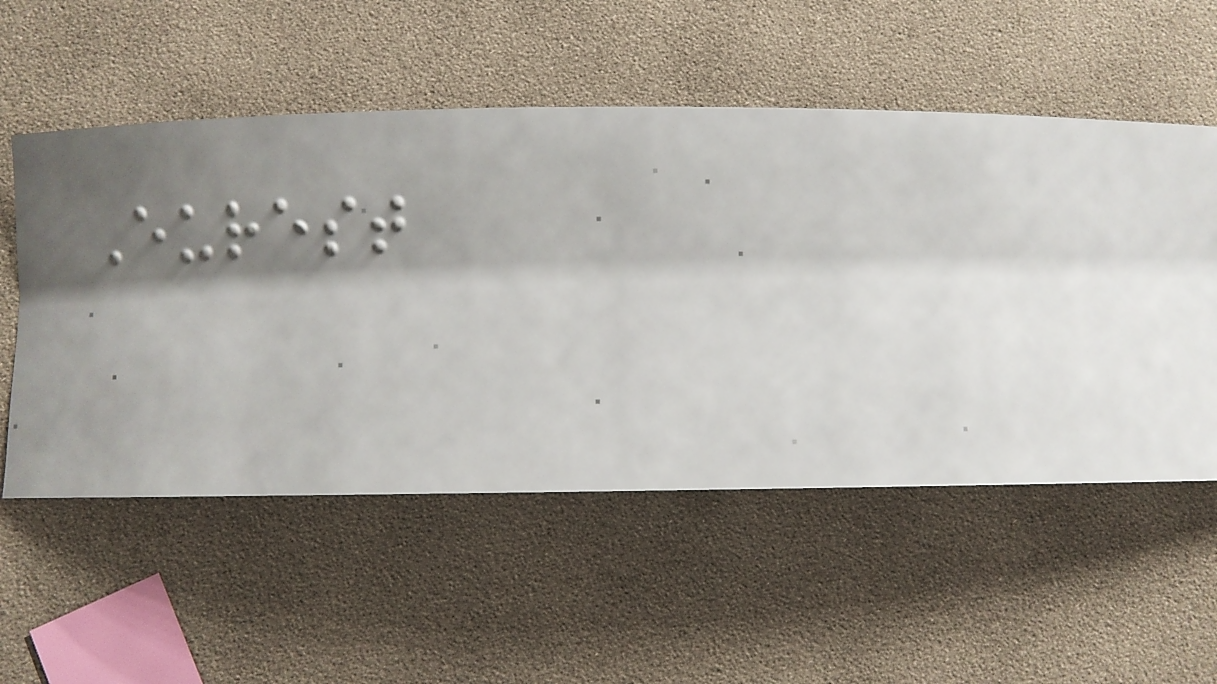Eurest
